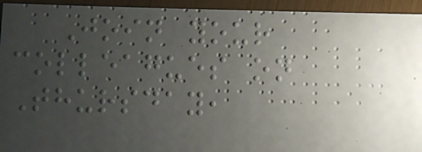Join your
colleagues on
Thursday,
